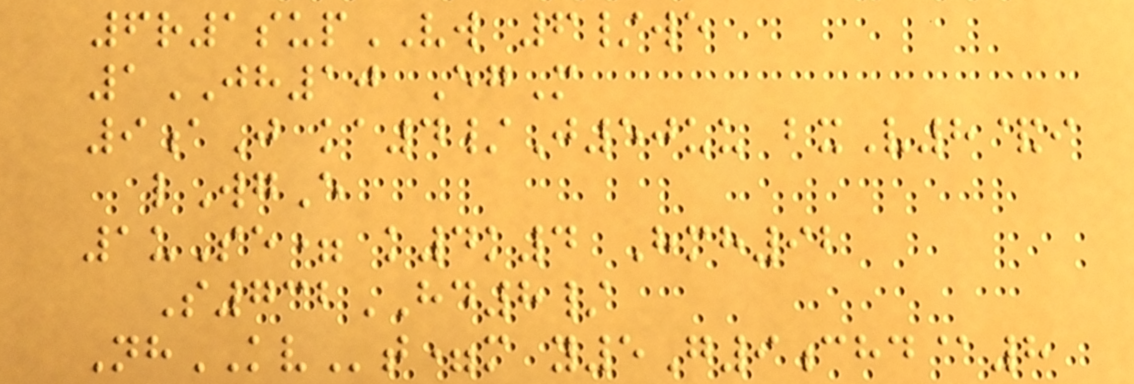6r1supVW 6/we
1JH10 EgM
9aJ ka4/J50uu bxV8&i
lWgE
1uSe= k4k4 Hmh92
S732HD8/
NhKVt=m y5G9chd@8
